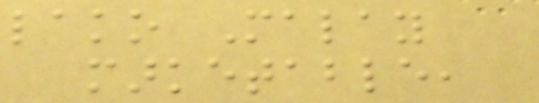lako Malay
marketable,
